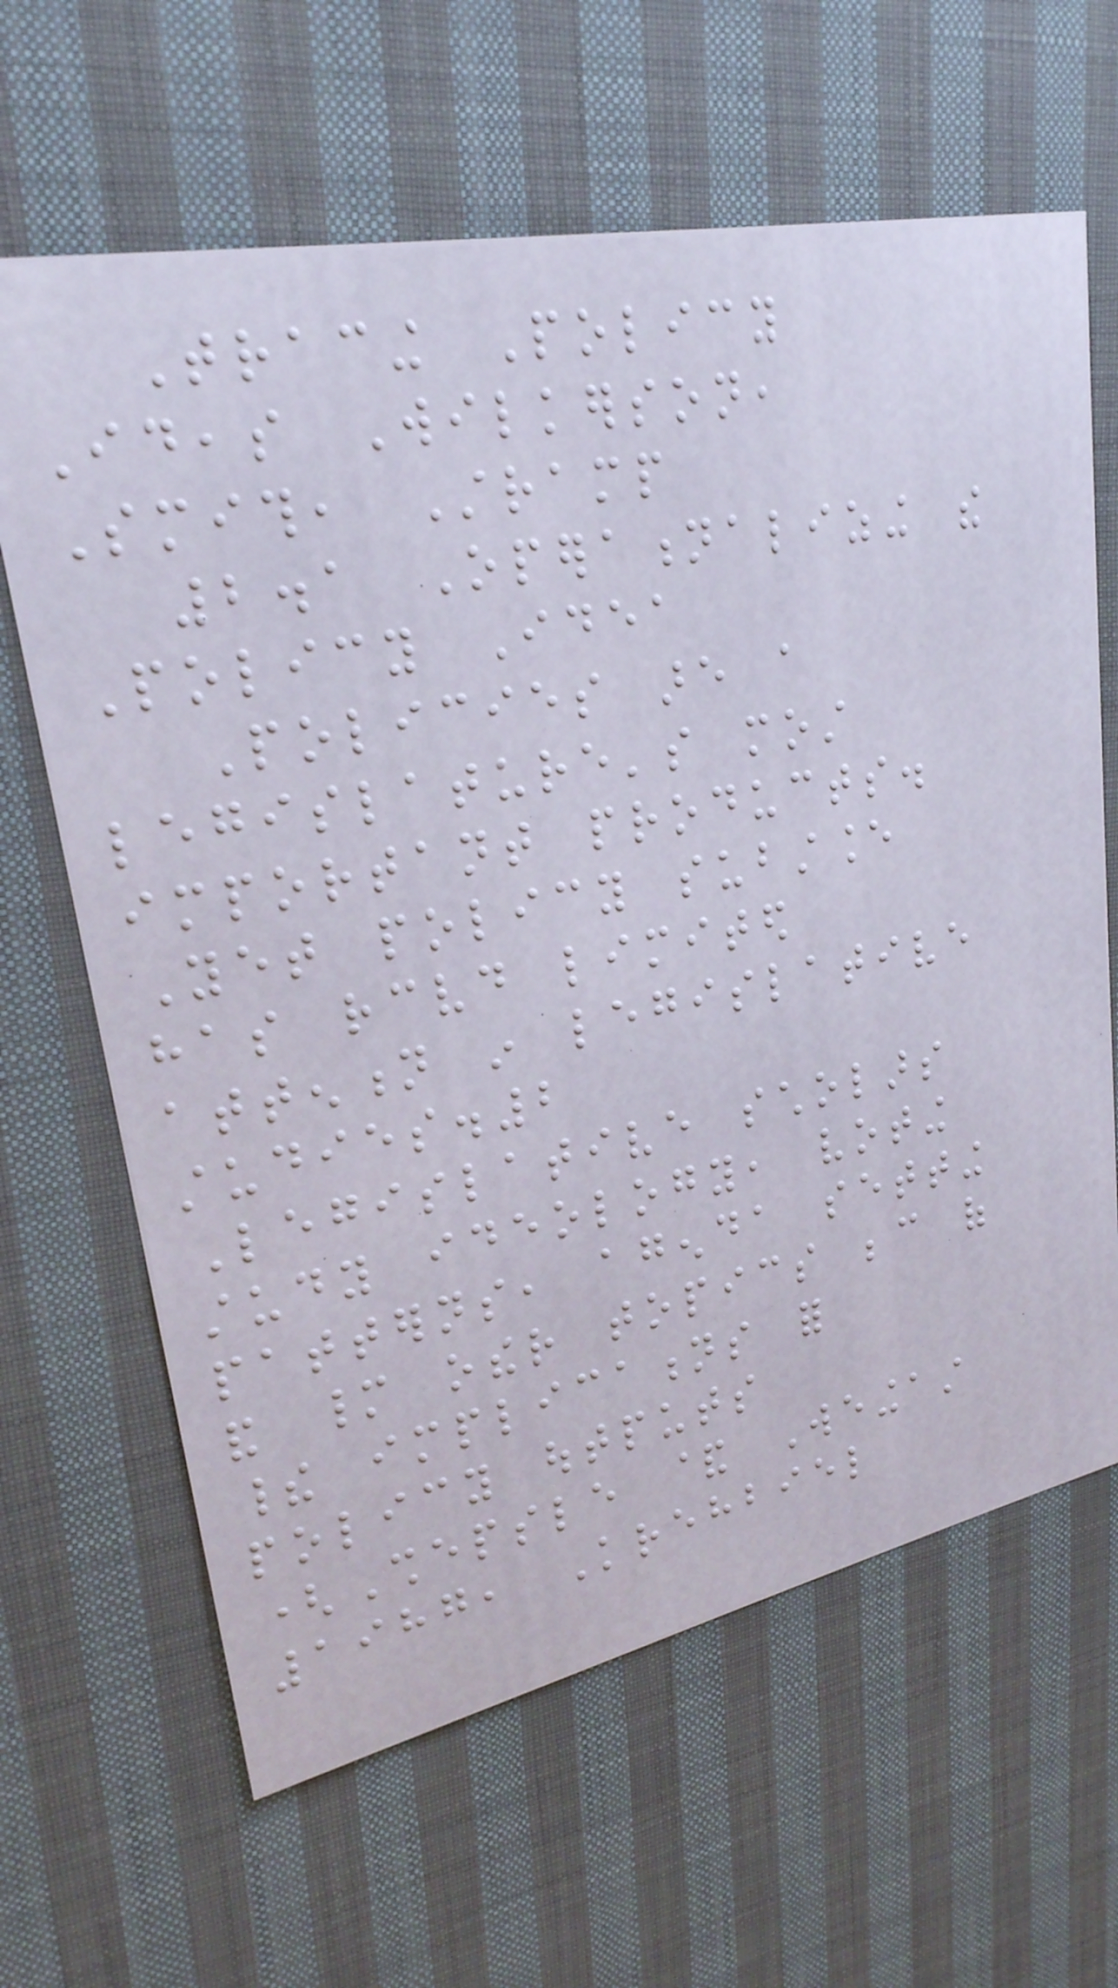Tracing Policy
Ideas Wilkerson,
Smith, Stramp
2.1 Operationalizing the
Policy Idea
Policies are a
legislature's most
important products.
Yet policy substance
has received limited
attention in legislative
studies.2
Legislative scholars
study ideology, voting
patterns, agenda setting
and many other topics because of
their implications for
policy outputs
(Shepsle & Weingast
1987, Krehbiel
